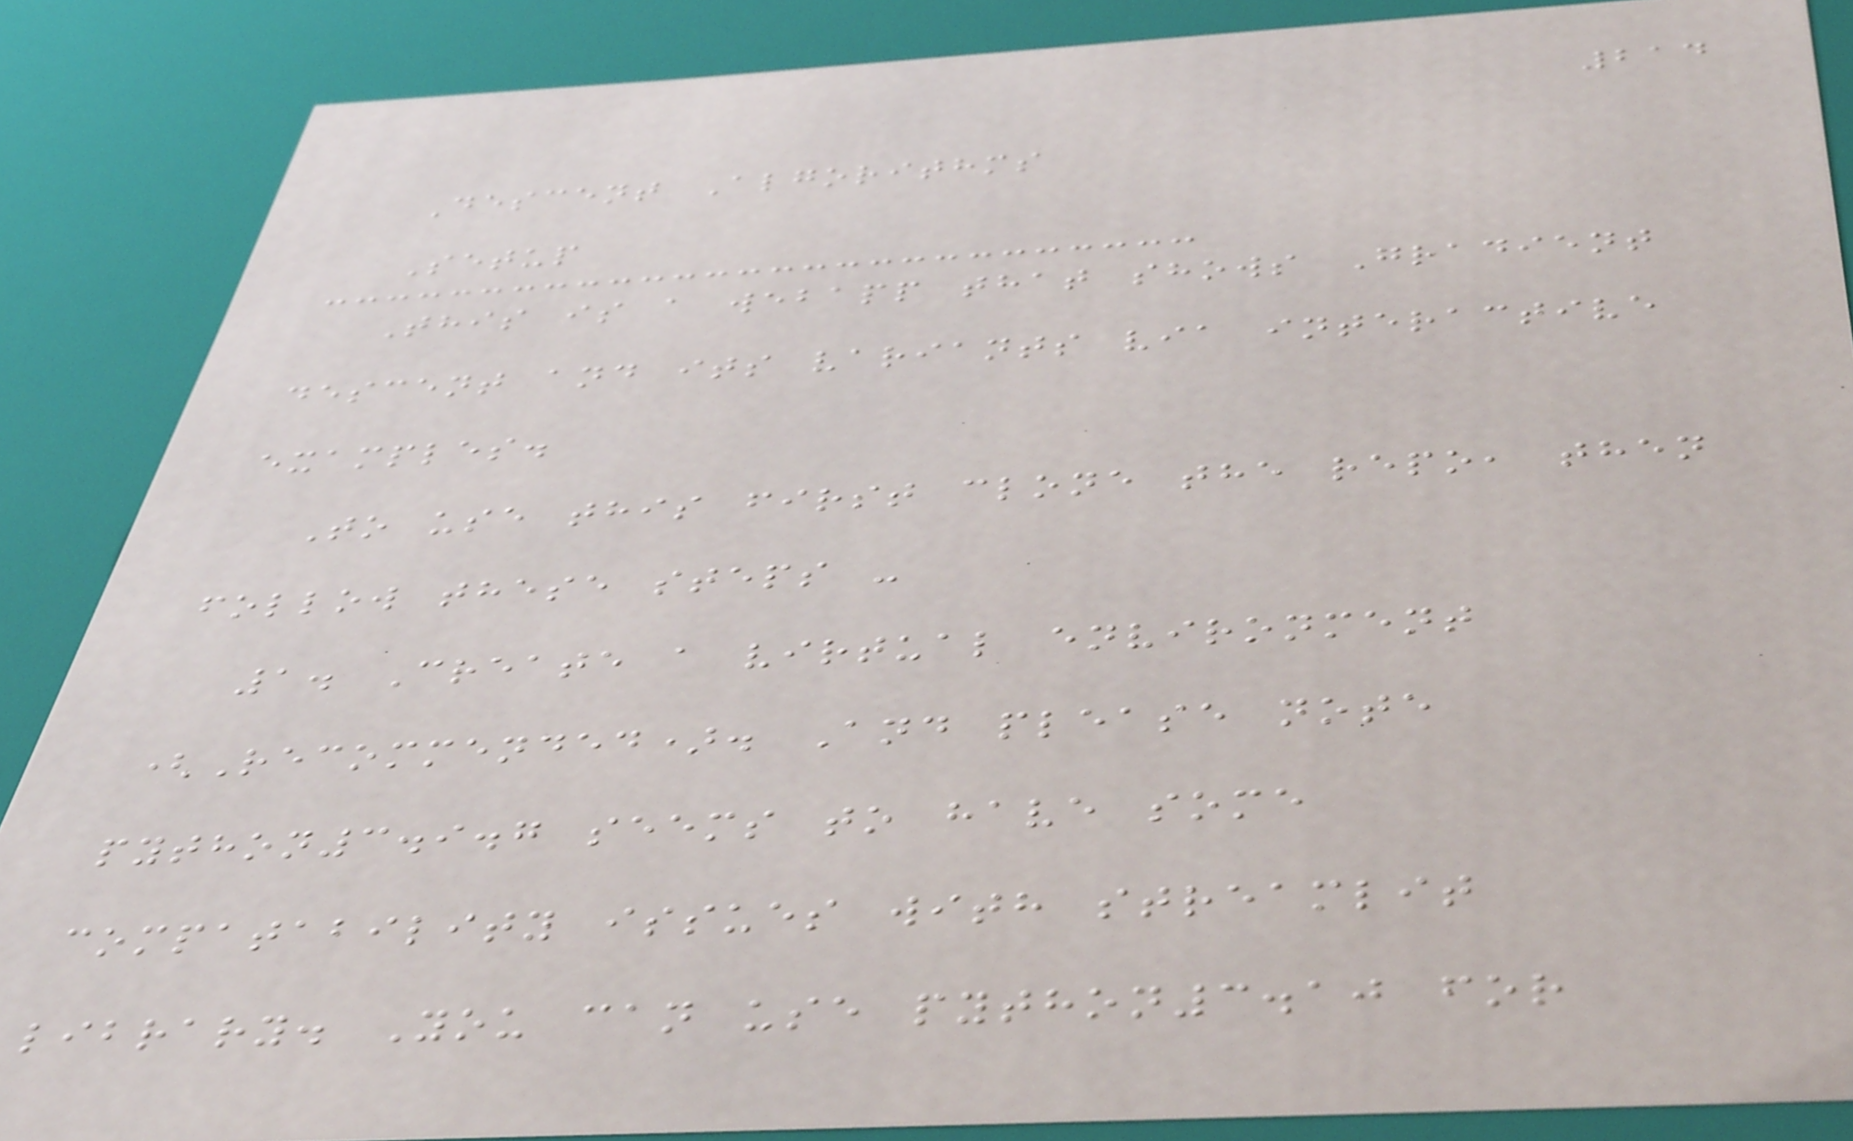214
Descent Algorithms
Setup
This is a webapp that shows Gradient
descent and its variants via interactive
examples.
To use this first clone the repo, then
follow these steps -
1. Create a virtual environment
(Recommended). And please note
python3.9.7 seems to have some
compatability issues with streamlit
library. You can use python3.10 for
